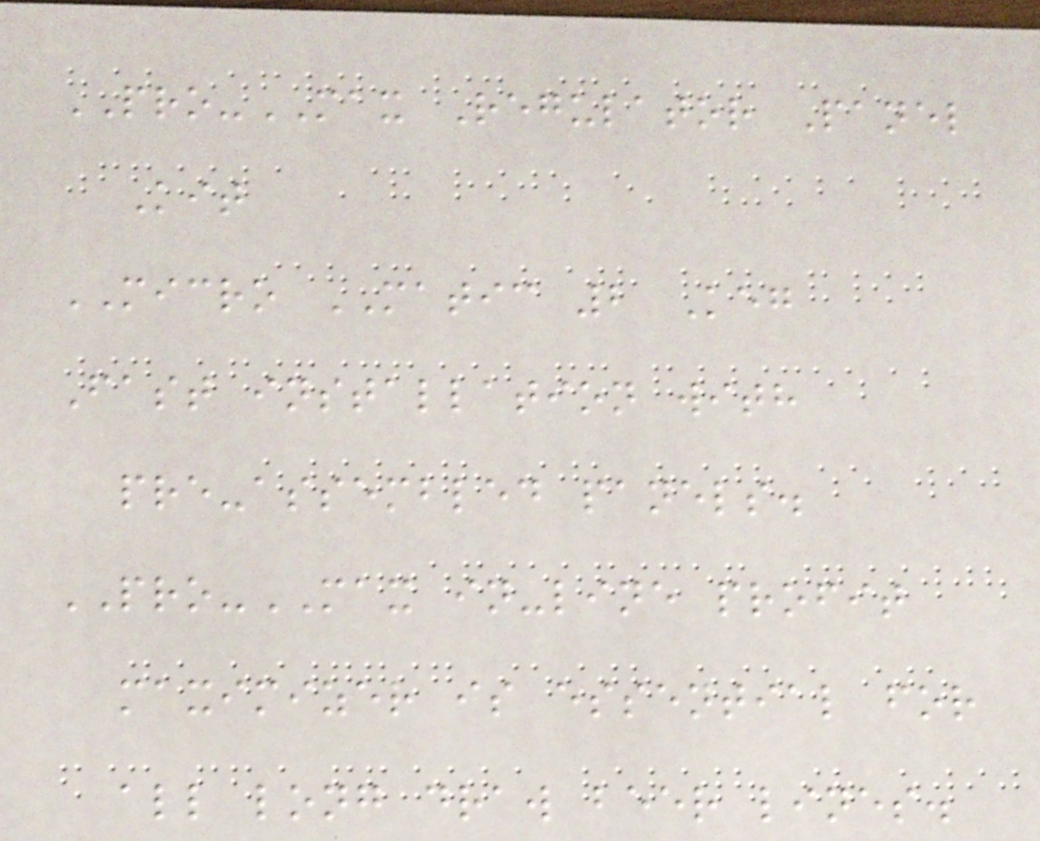PRO-MAX Regulator Panel
Kit
MICRO MATIC 2 Keg
Fast installation with
pre-assembled panels.
PRO-MAX in-line profit
maximizer is essential for
all long draw beer lines.
